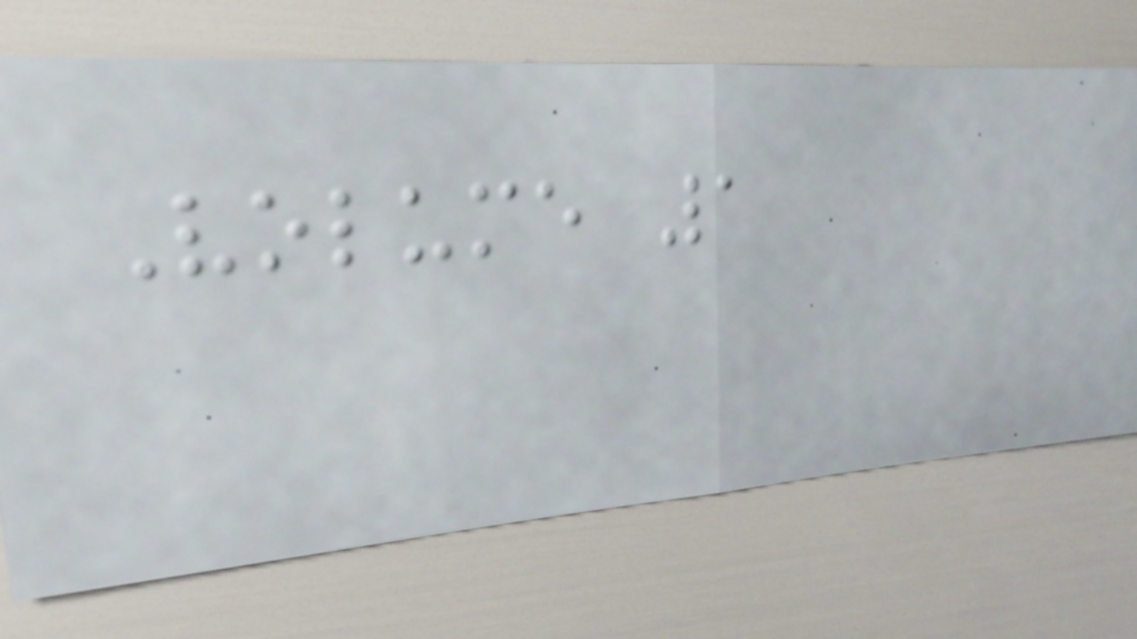Volume 1
